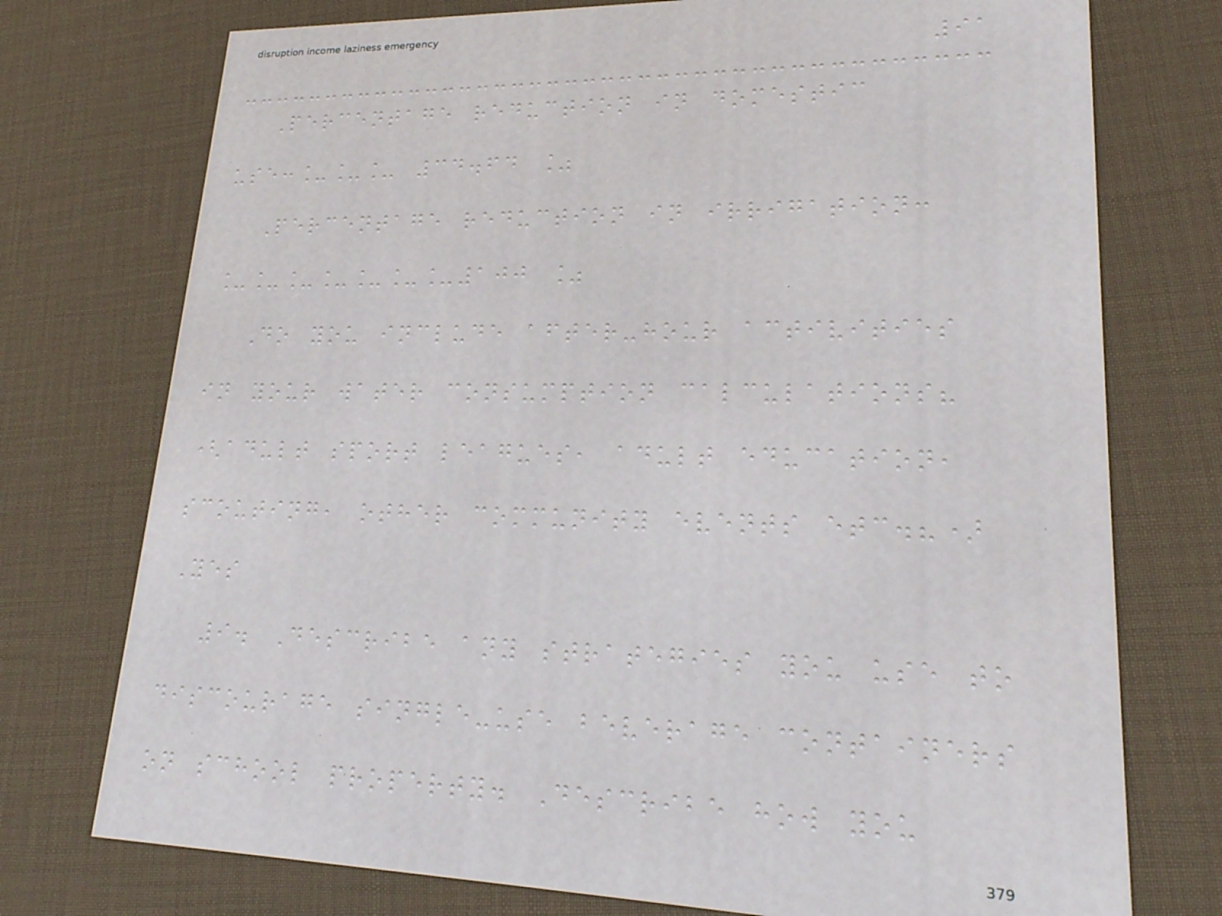91
Percentage reduction in domestic
use:___ 34.64 %
Percentage reduction in irrigation:
_______100 %
Do you include after-hour activities
in your water consumption calculations?
(adult sport leagues, adult education,
scouting, other community events etc.?)
Yes
9. Describe any strategies you use to
discourage single-use beverage containers
on school property. Describe how you
